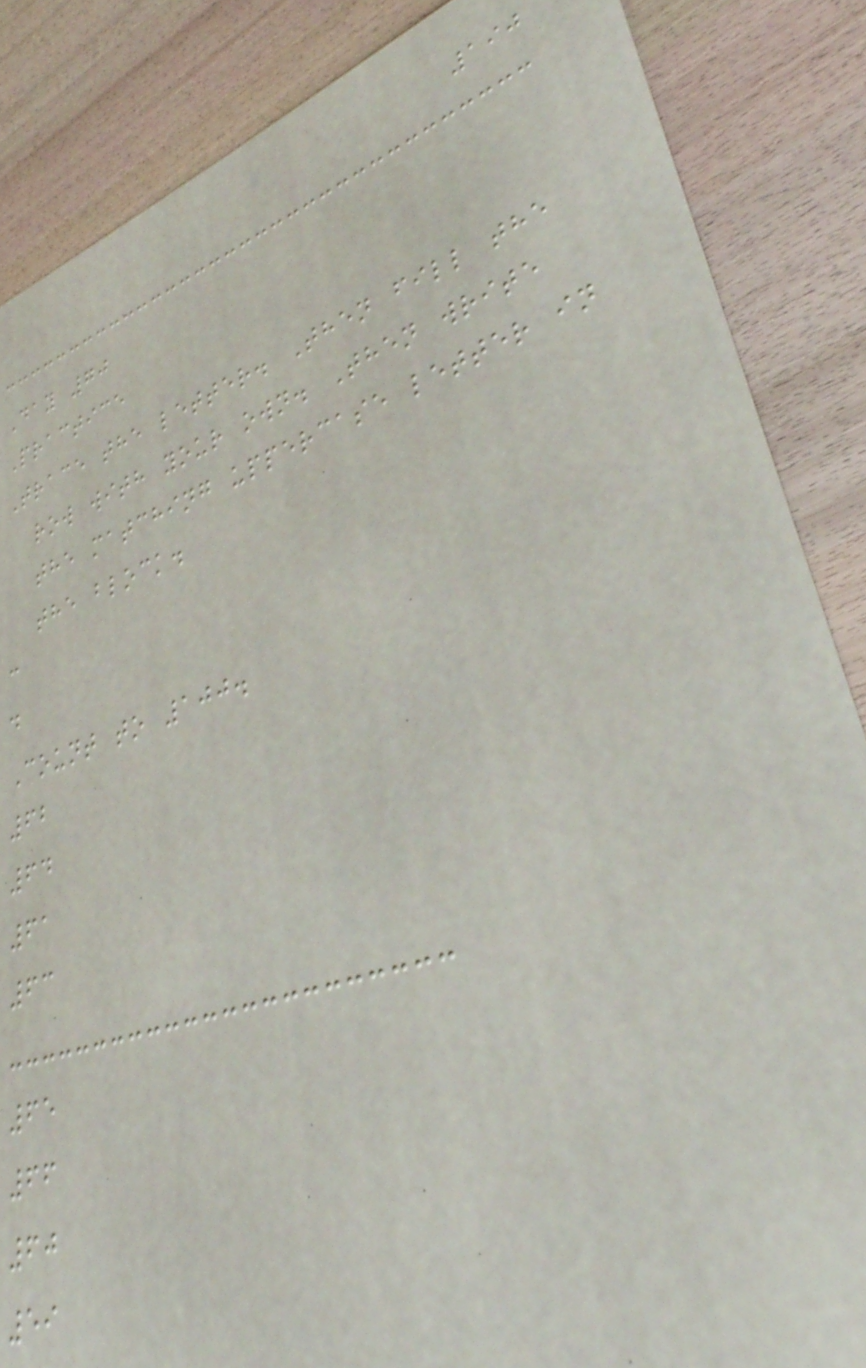190
Day 70
Practice
Trace the letter. Then fill the
row with your own. Then write
the matching uppercase letter in
the block.
c
d
Count to 100.
62
64
61
63
65
66
60
59
